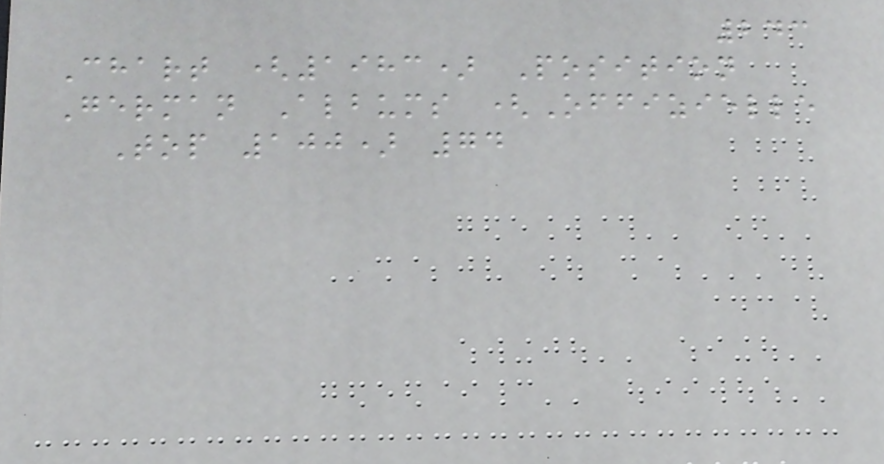243
Chart (1983) Position
German Albums (Offizielle
Top 100) 74
